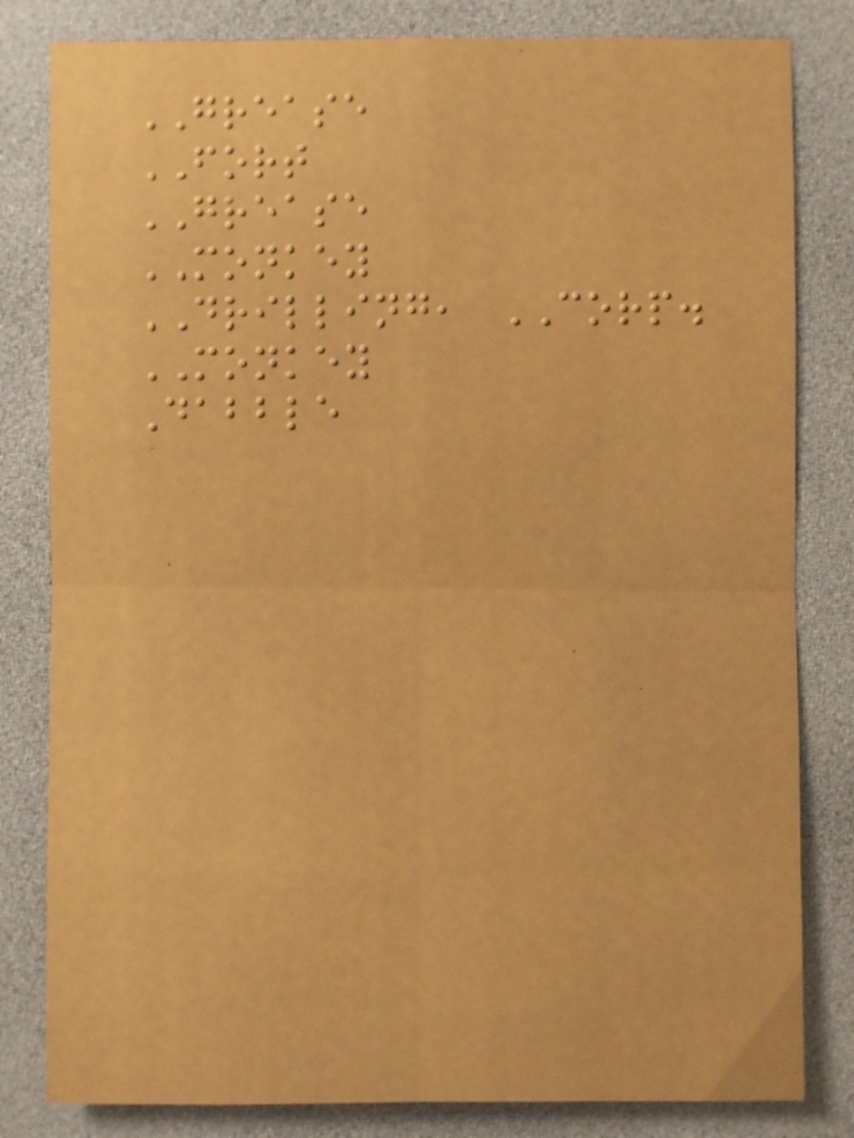GREASE
FORT
GREASE
MONKEY
DRILLING, CORP.
MONKEY
Dabble
